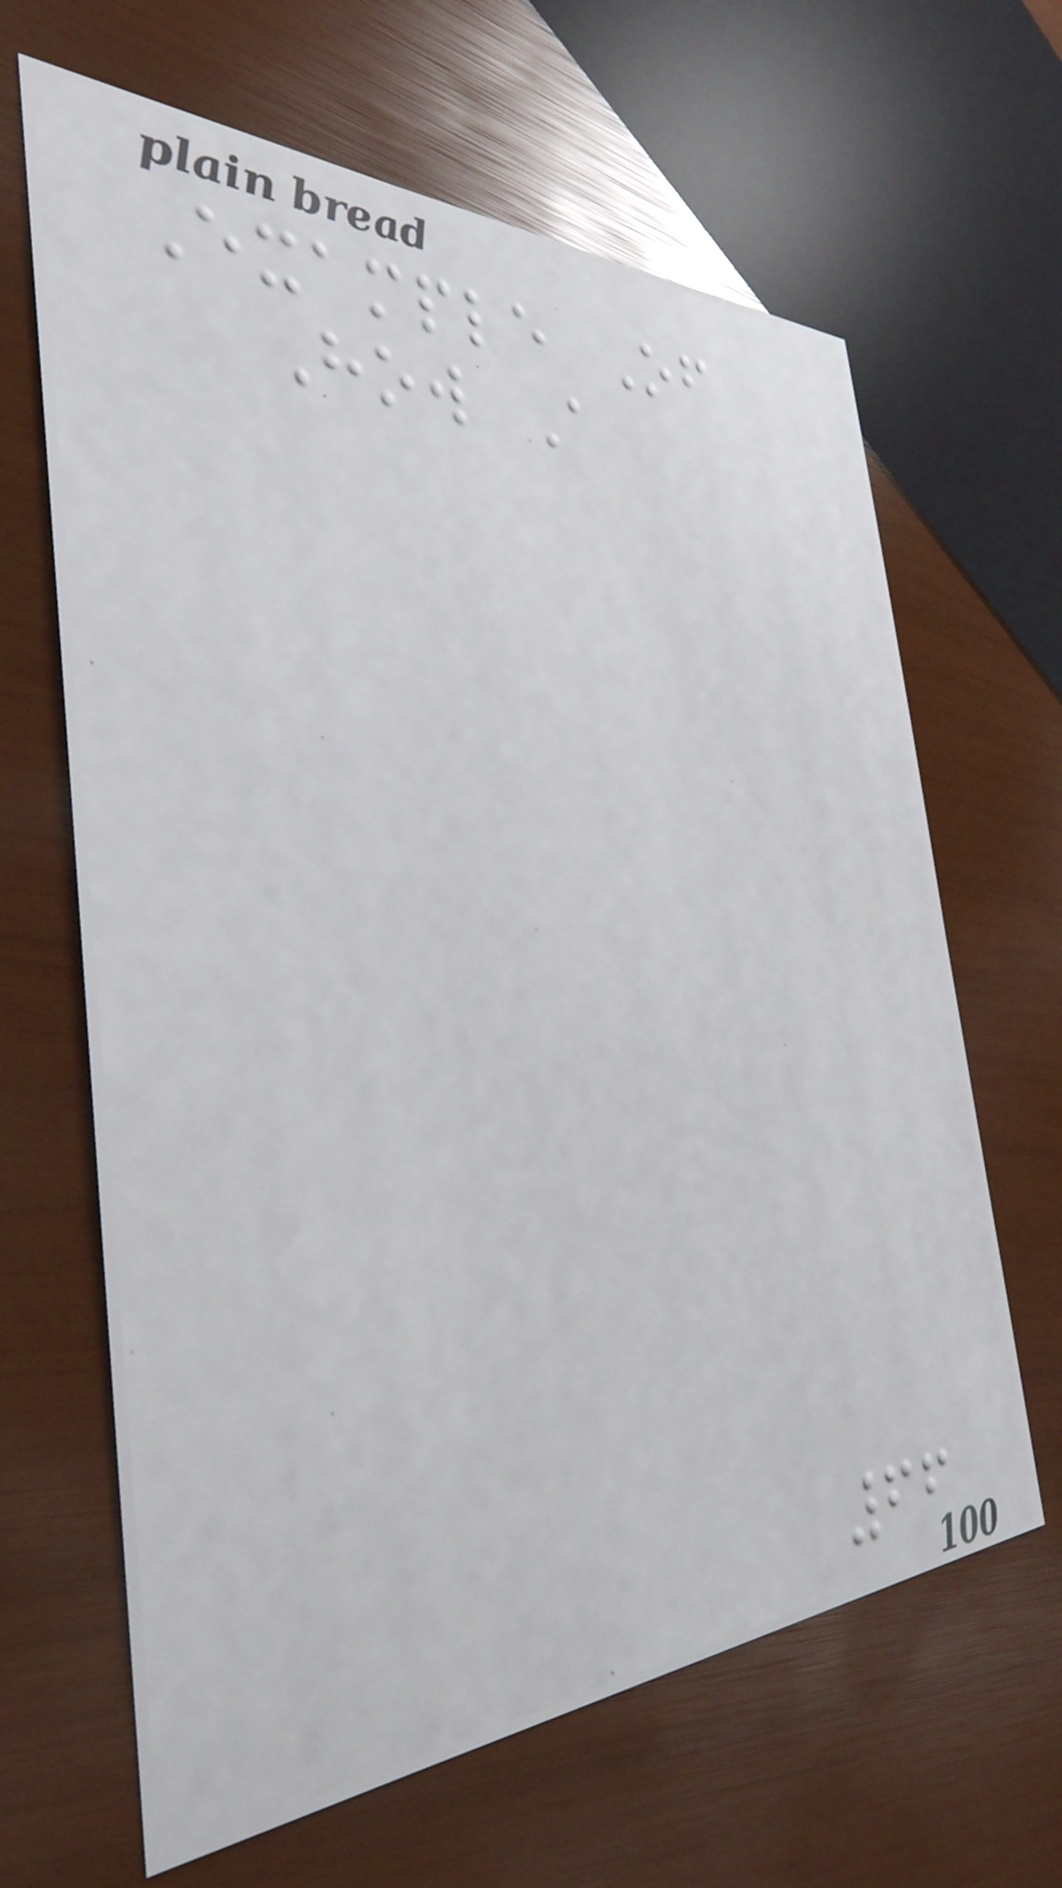Example Of
How A
66
